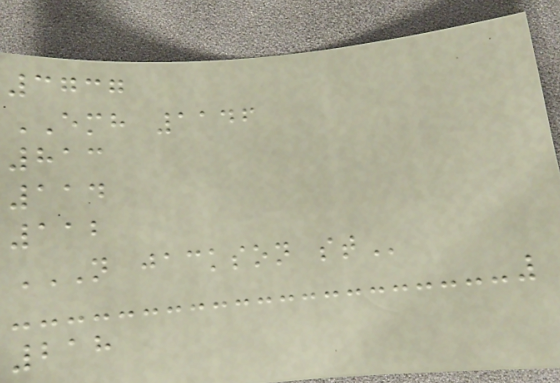3737
EMH 1146
813
114
112
N JACKSON ST
218
